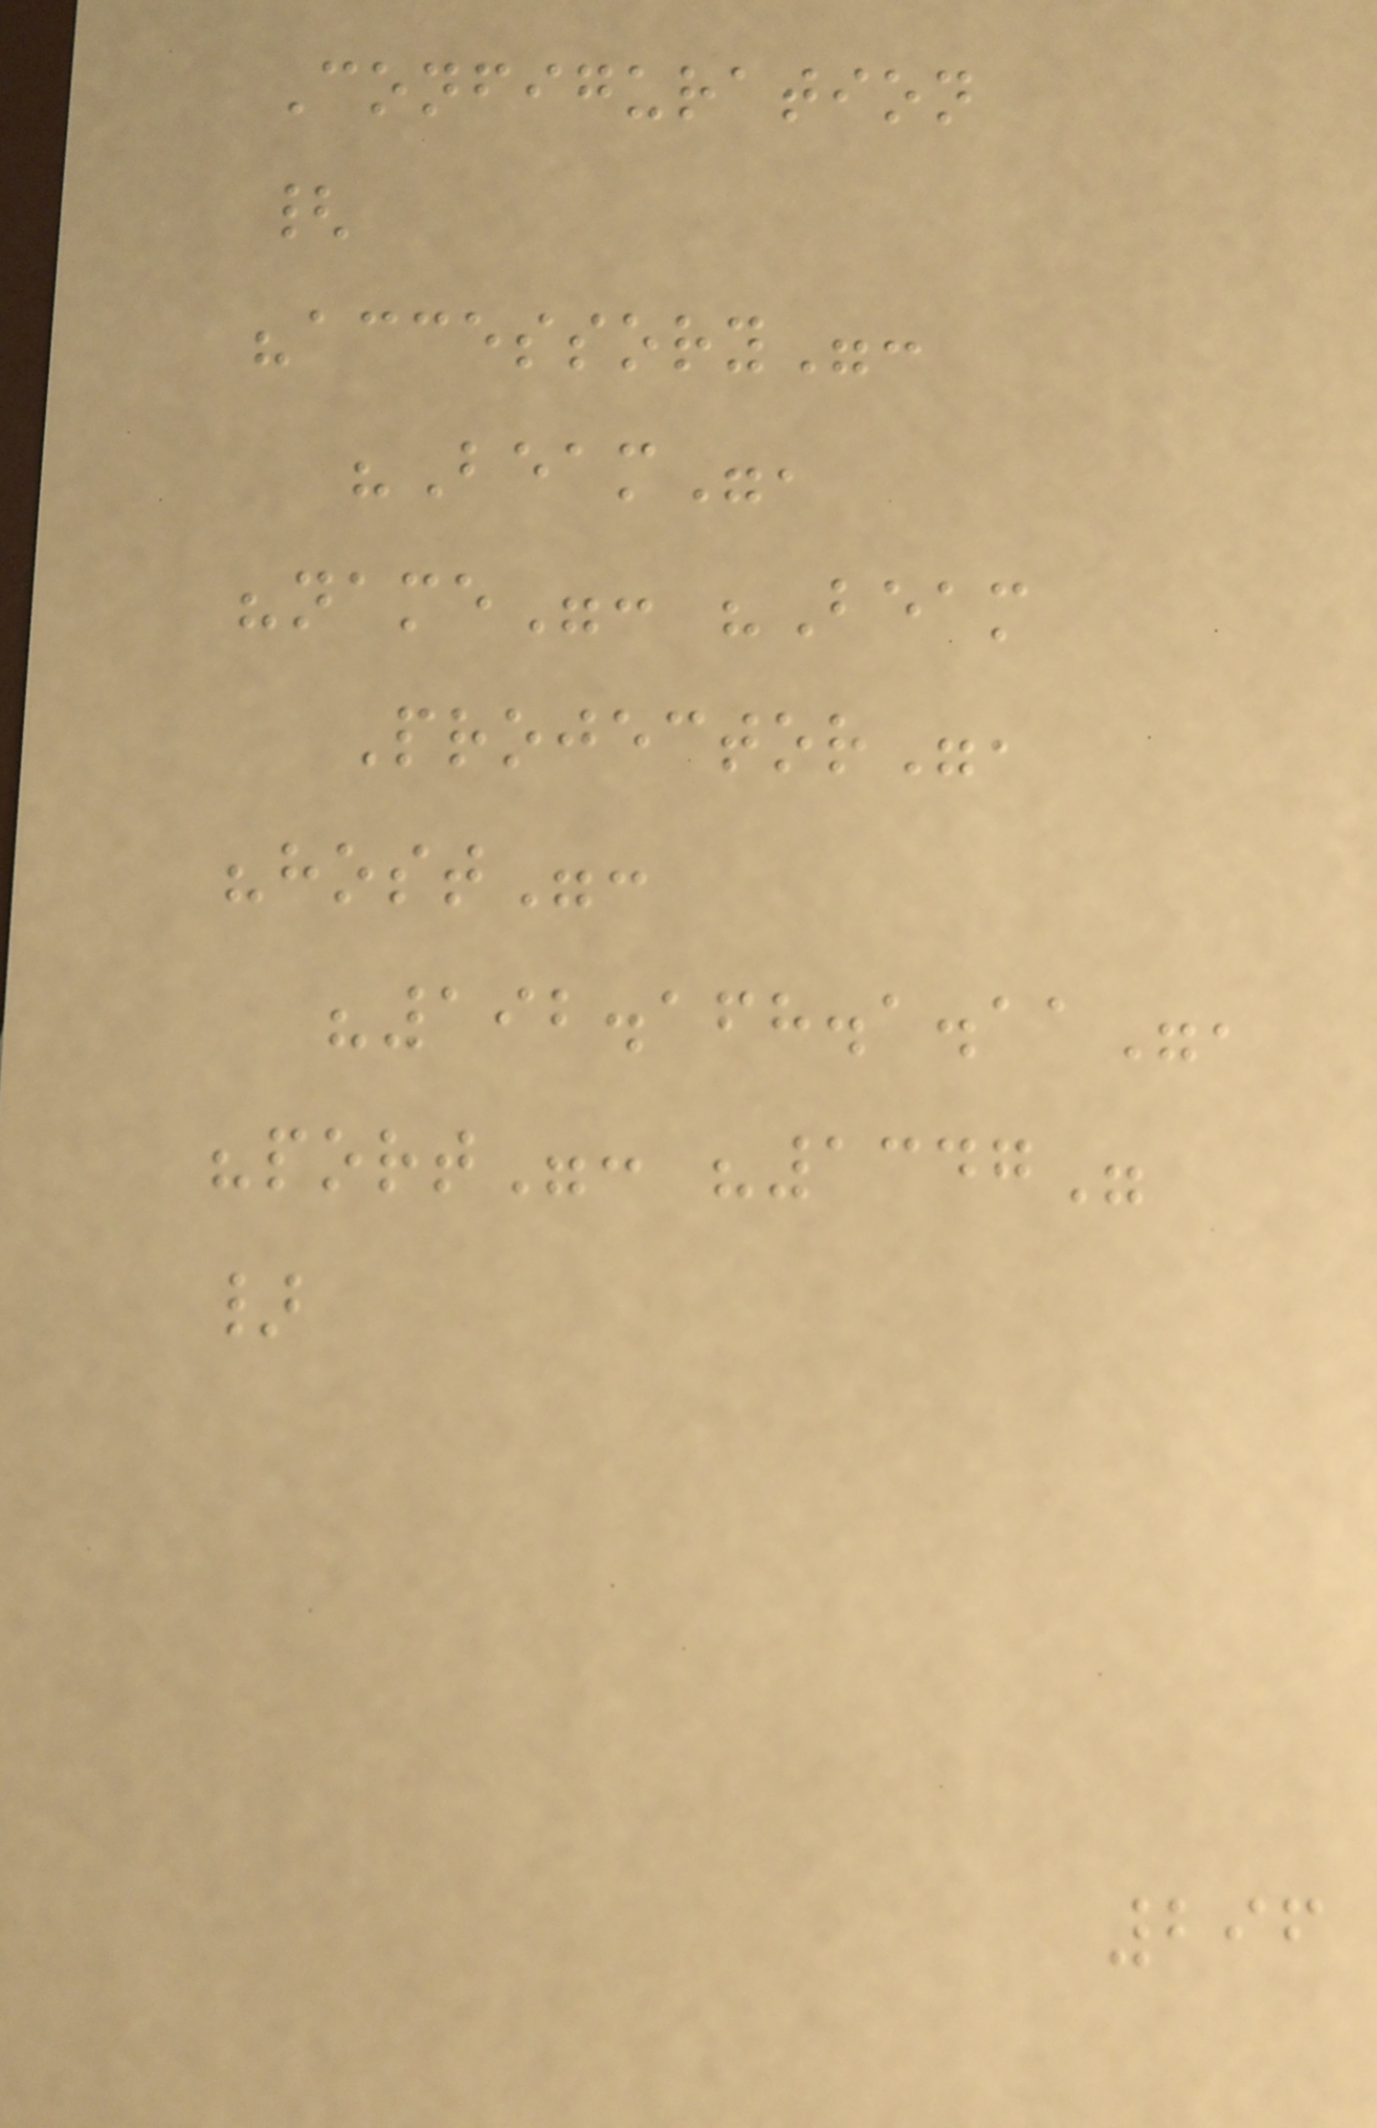Configuration
{
"accessory":
"Beam",
"name": "Beam
Projector",
"host":
"192.168.1.11",
"port": "1347"
}
296
